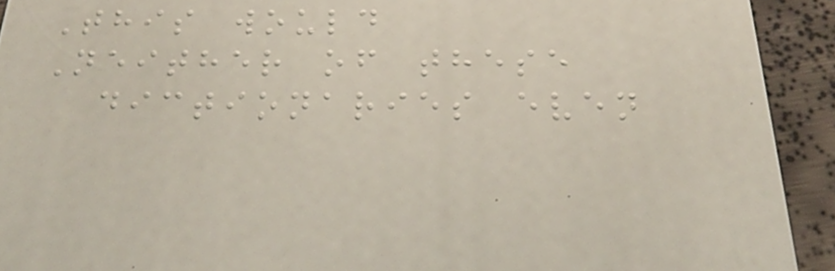This would
Neither of these
dictionaries even
